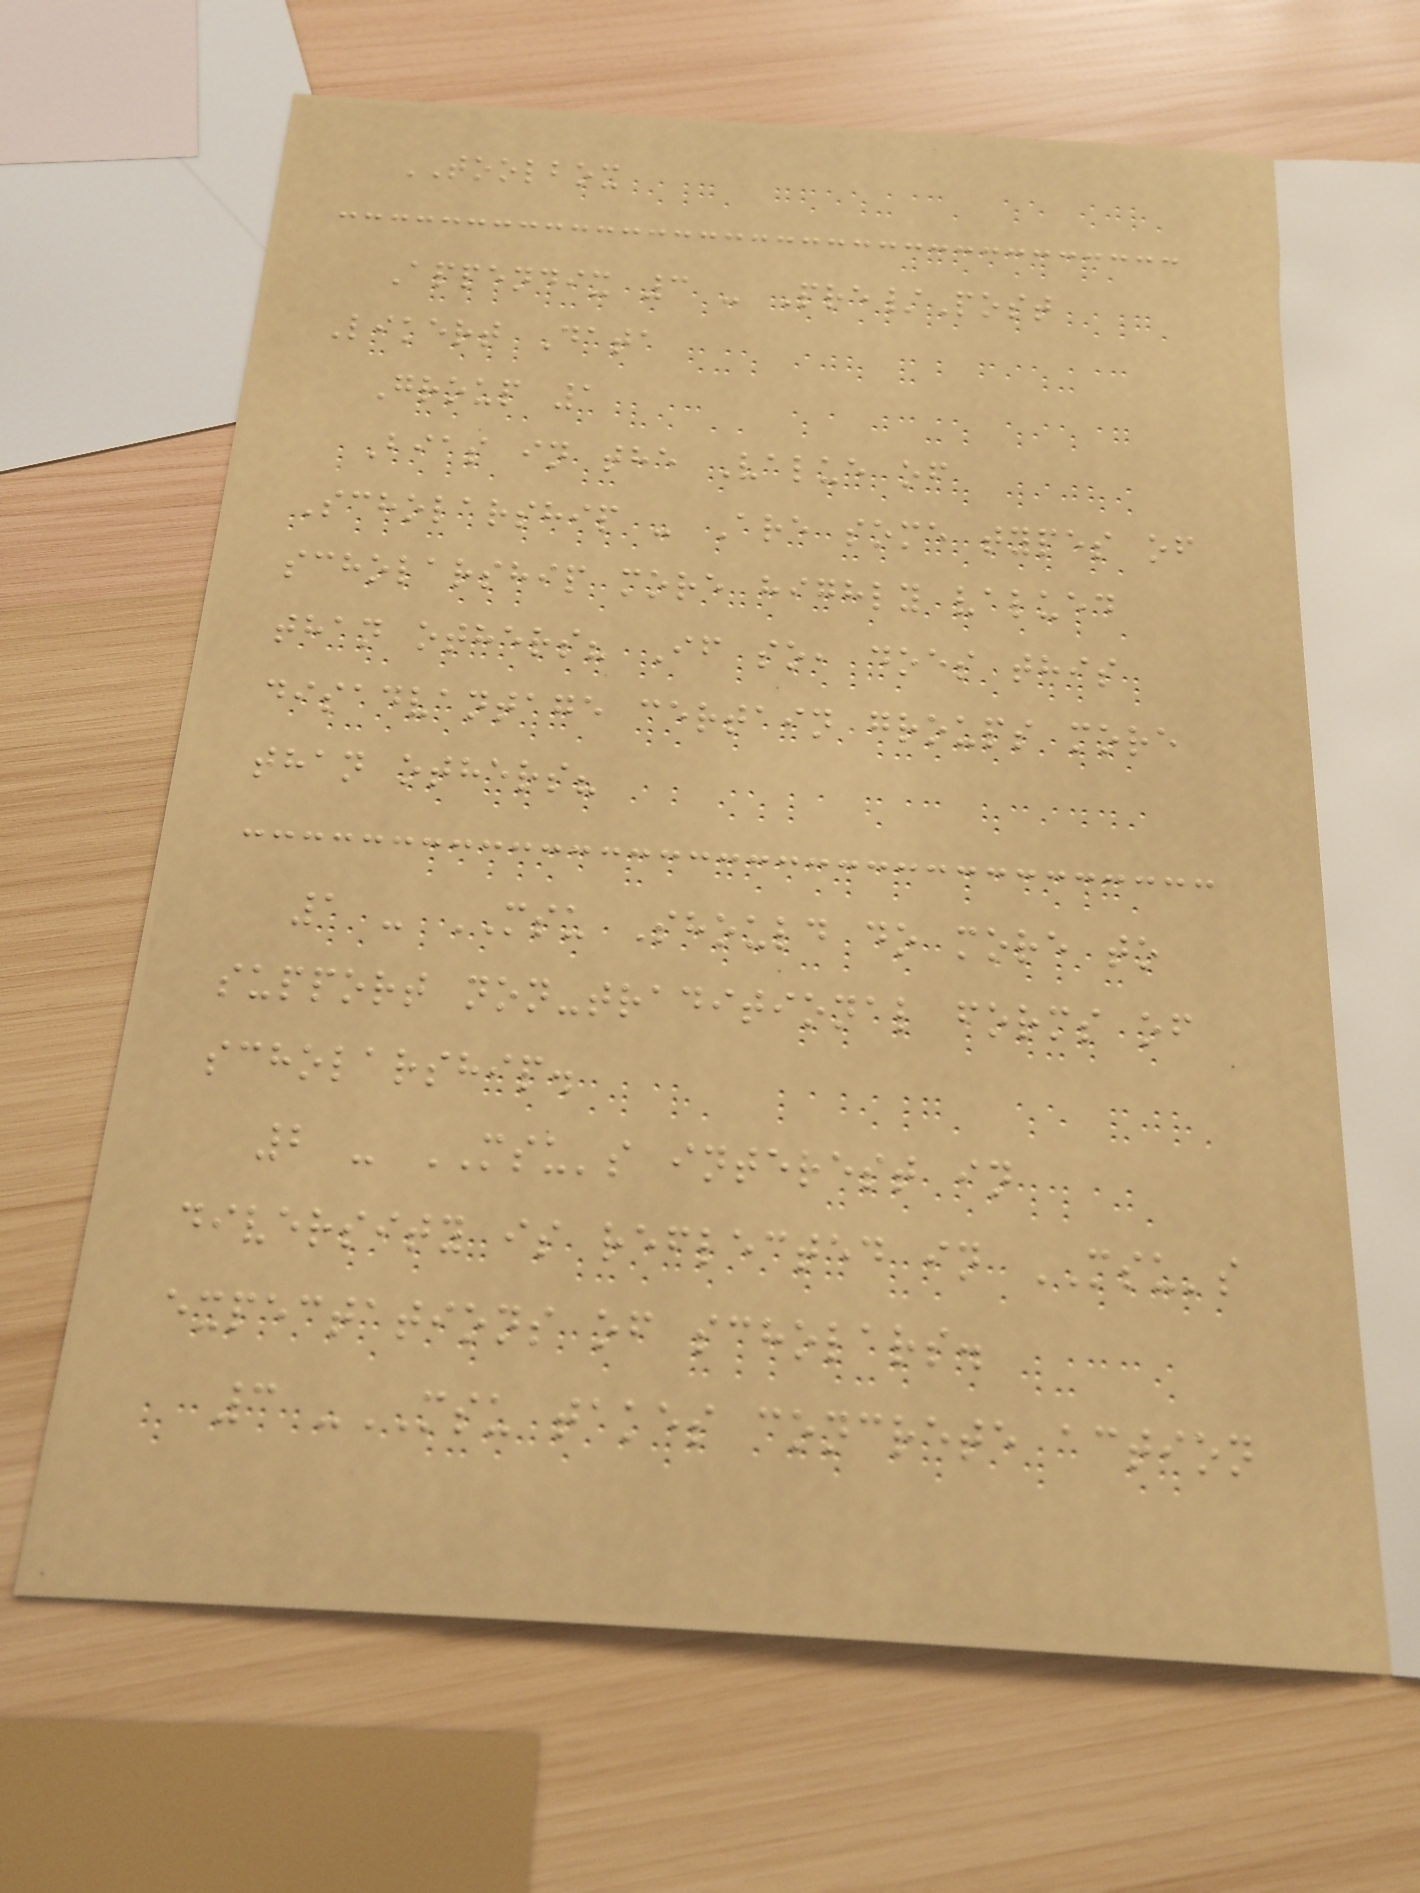TOOLBOX
Appendix 3 - Pre/Post
Likert Data
Group 1
Bias in the Value of
Scholarship - Are some types of
scholarship more highly valued
than others? If so, does this
disadvantage certain groups more
than others?
1 - MSU Should do more to
support non-traditional forms of
scholarship.
2 - MSU's interest in
diversity is reflected in MSU's
expectations of scholars.
3 -MSU takes concrete action
